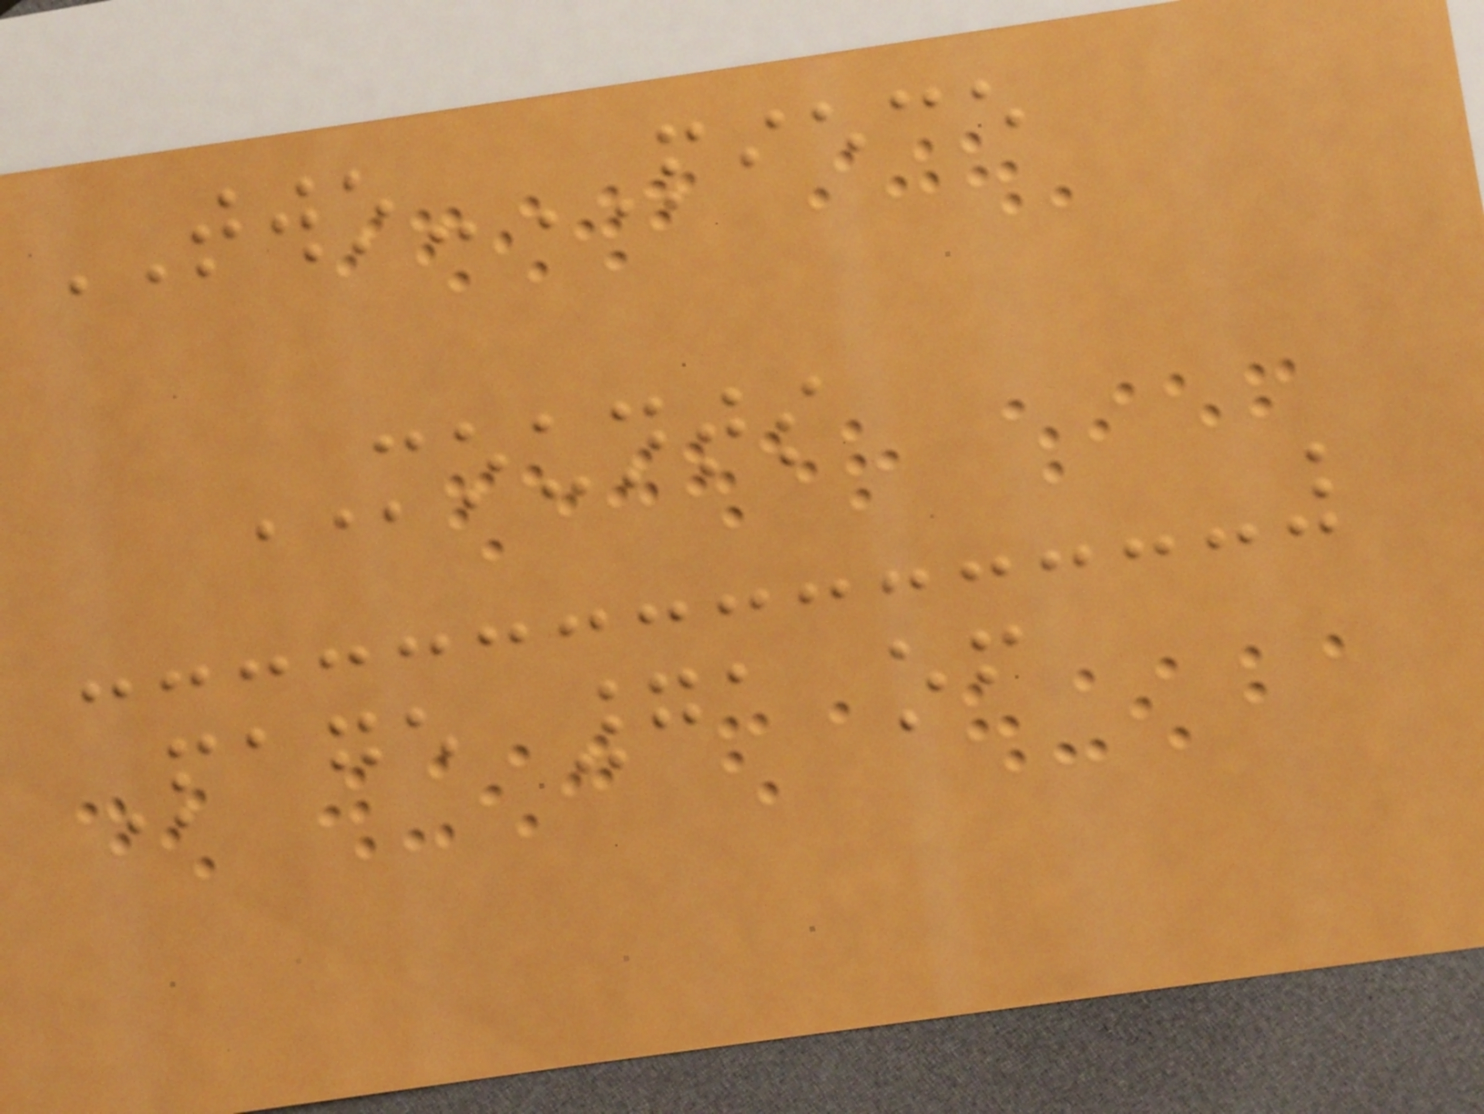TWO-PIECE
MOUNTS
Page 71 of
